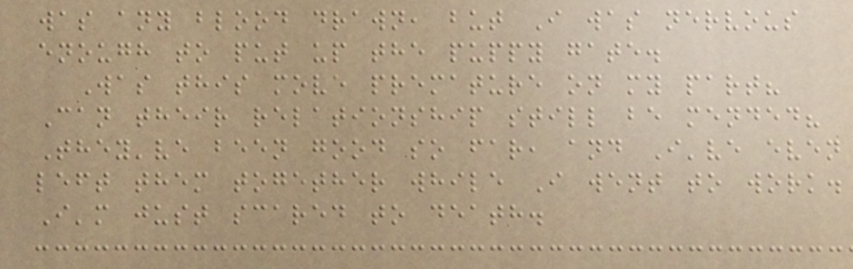was any blood drawn, but I was nervous
enough to put up the puppy gate.
Was this move premature on my part?
Can their relationship still be mended?
They've been good so far, and I've even
left them together while I went to work.
I'm just scared to death.
